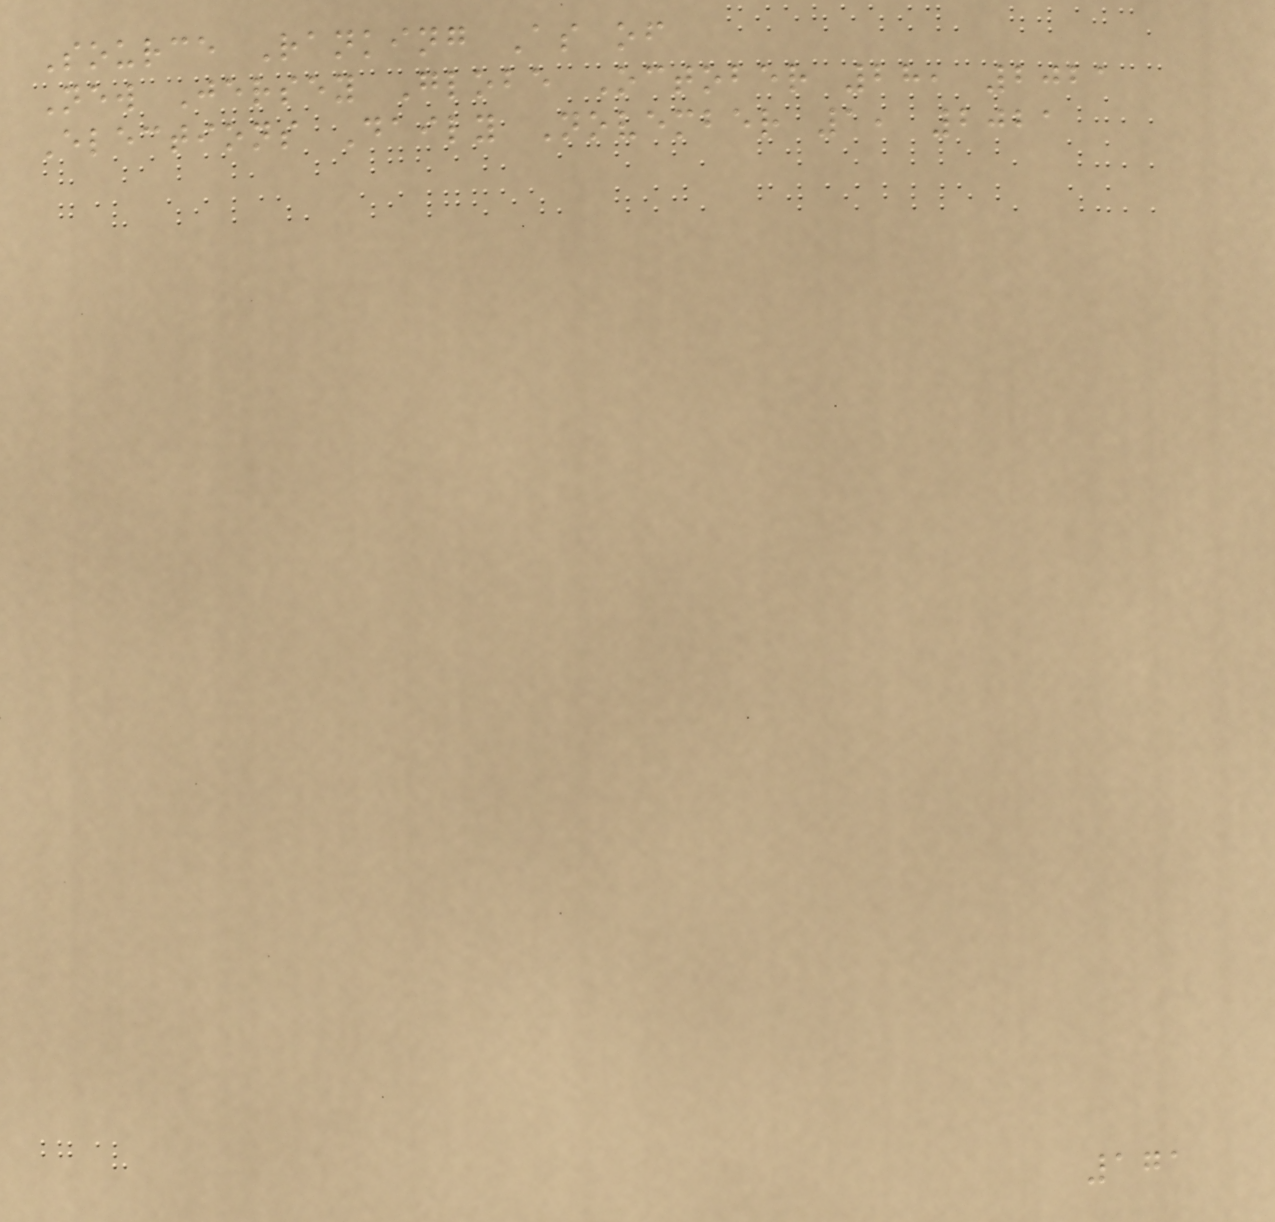Source Ranking As of
New Jersey Globe October 28, 2021
Elections Daily November 1, 2021
171
